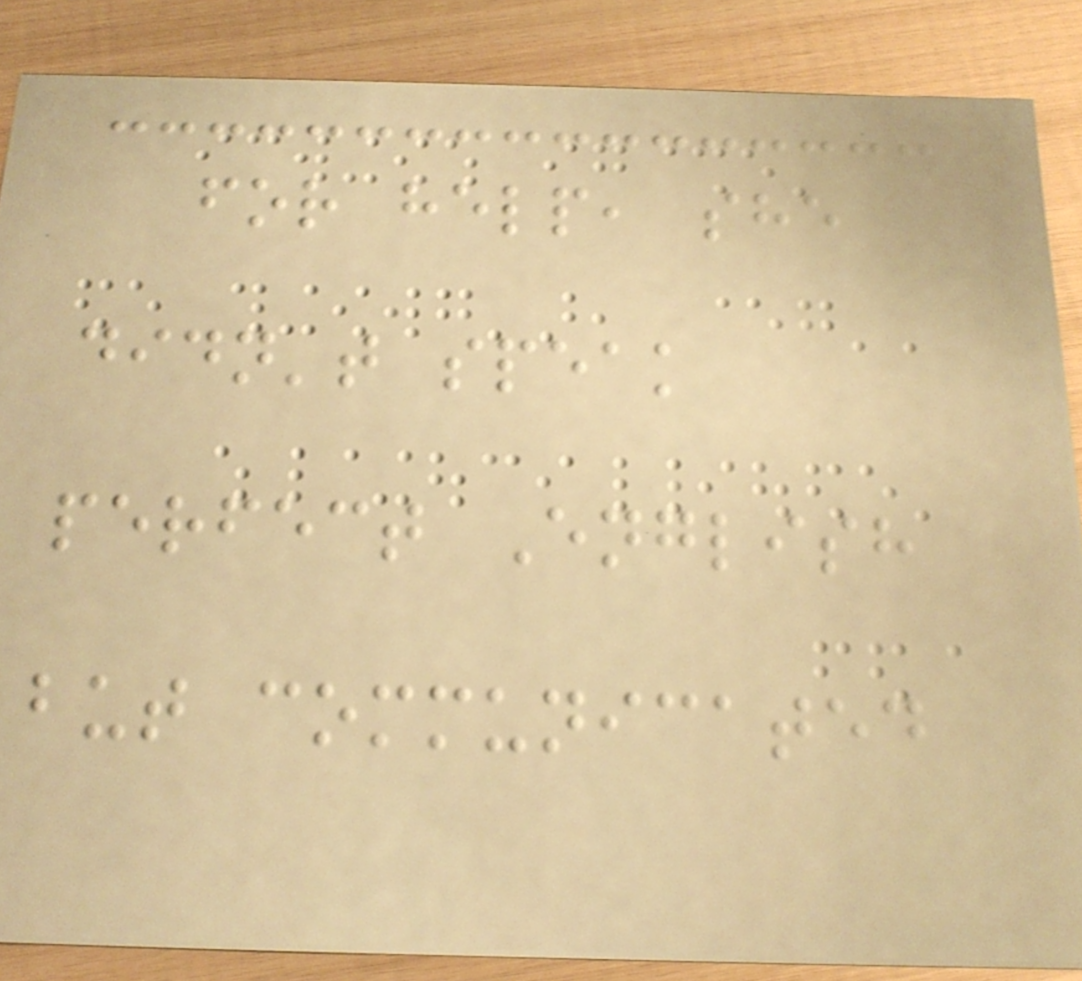for help, she
didn't speak
perfect English
but communicated
